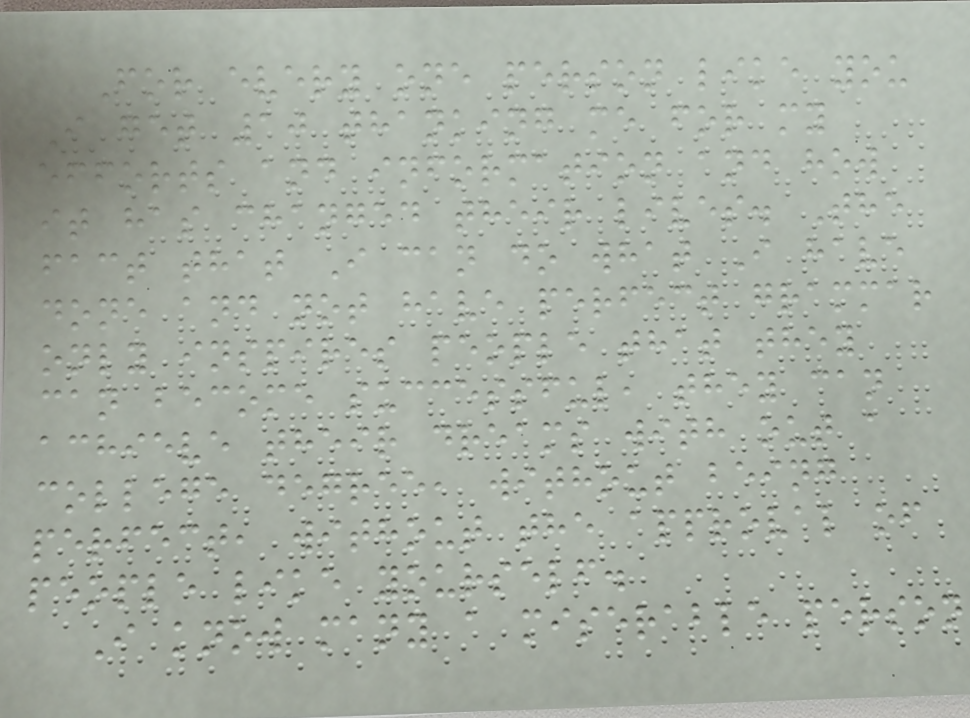For every one person like you
I get 10 thanking me for my
efforts and information and how
it has changed their lives. The
fact that I can do what I have
done and not have perfect grammar
only inspires people that they
can become successful, they can
achieve their dreams with out a
college degree, without being
perfect, without the approval of
people like yourself.
I know many a miserable person
